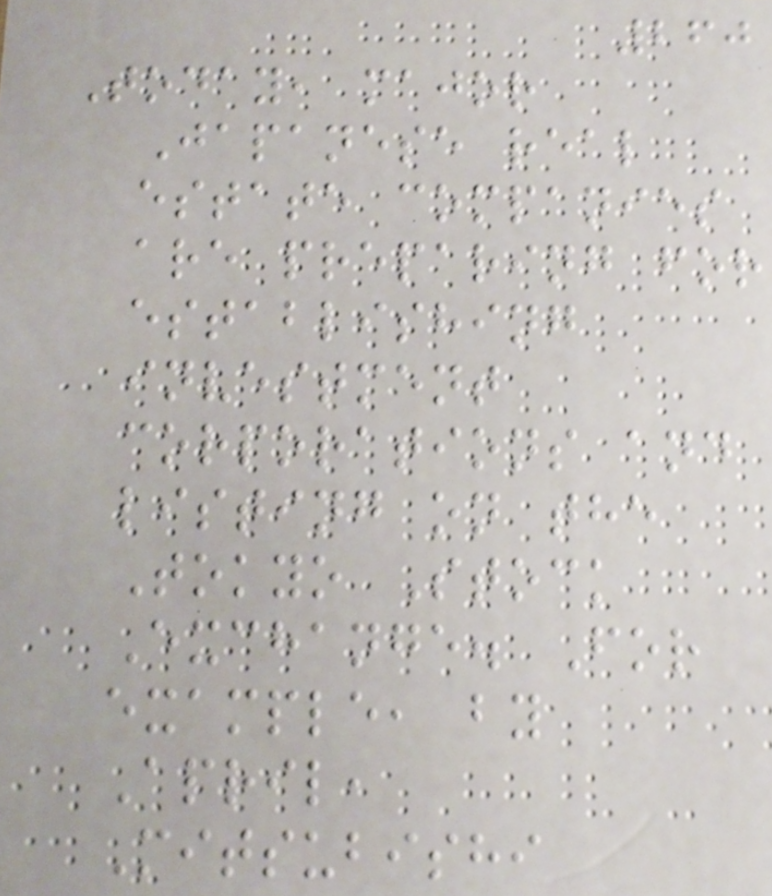260
Today, major
Japanese real
estate companies
are preparing for
establishing
investment
corporations and
listing on the
Tokyo Stock
Exchange. For
example, by
April,
Mitsubishi
